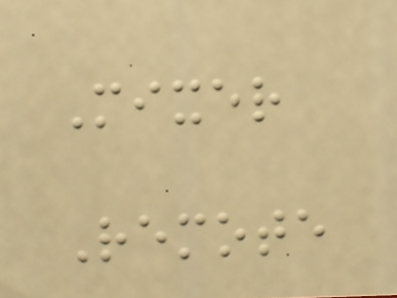Mixer
Remote
